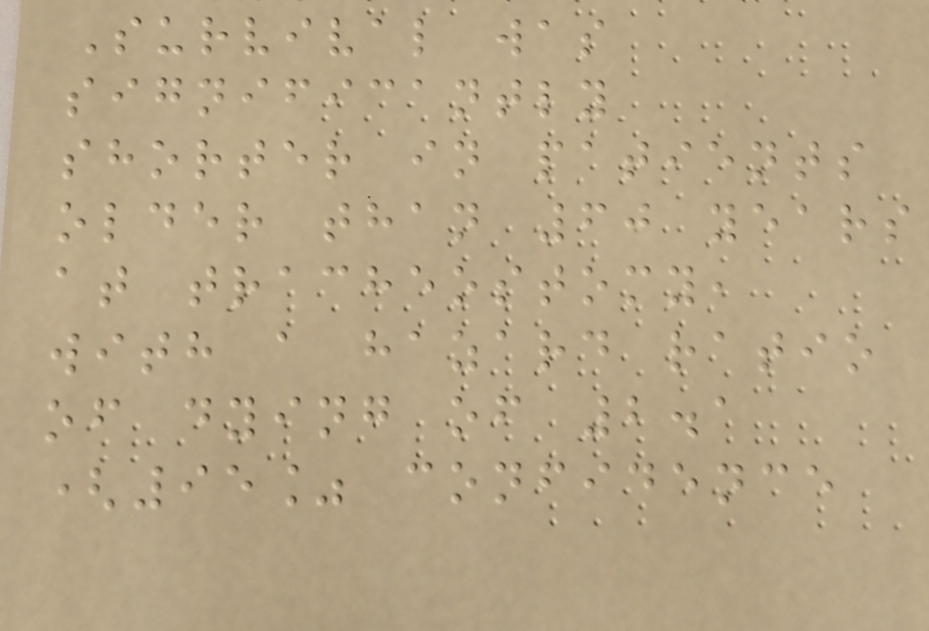Survival was
significantly
shorter in patients
older than 60 years
at tracheostomy,
with a hazard ratio
of dying of 2.1
(95% confidence
